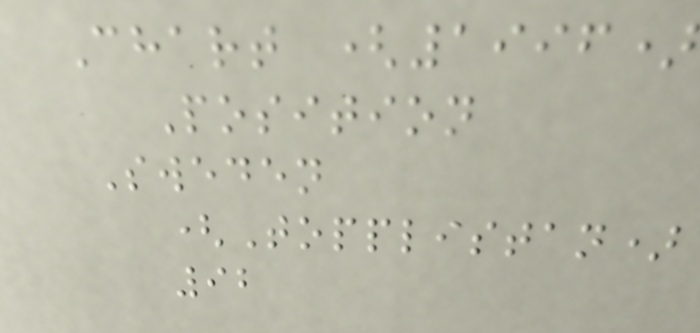Chart (1996)
Position
Sweden
(Topplistan)
92
